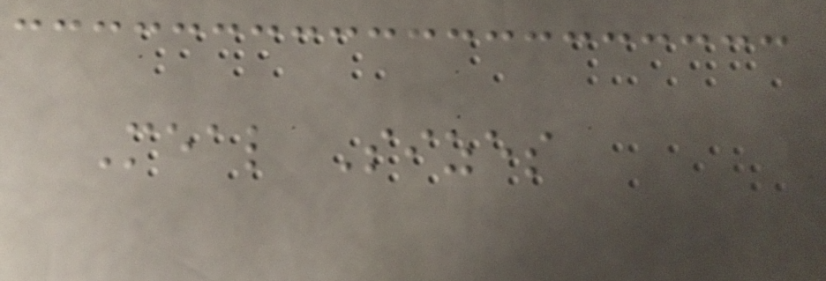Meal Sizes
